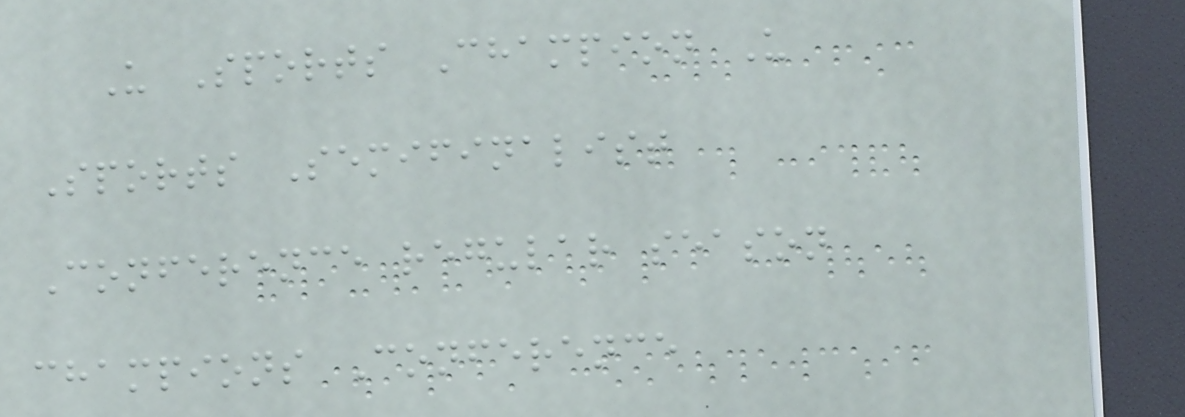U Sports Champion U
Sports Semifinalist
Conference regular season
champions Conference
